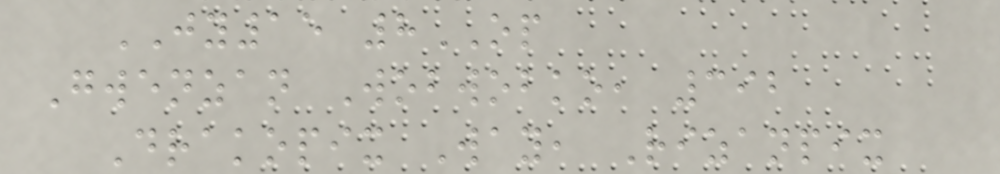JY15 8OP
Gwenzan Wobwobko, 392
Drakopix Way, Rizanpix
